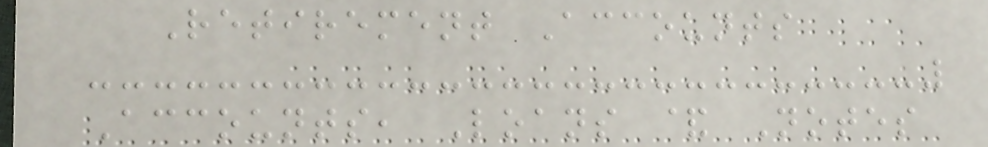Retirement Accounts
Accounts, Loans & Notes
